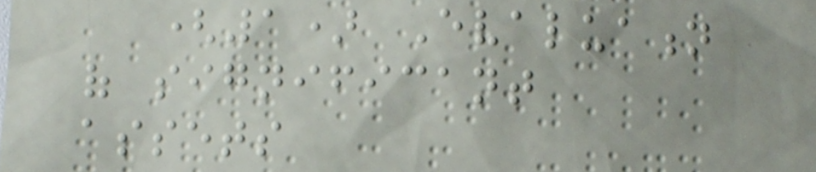(1) Evaluation
of significant
assets
